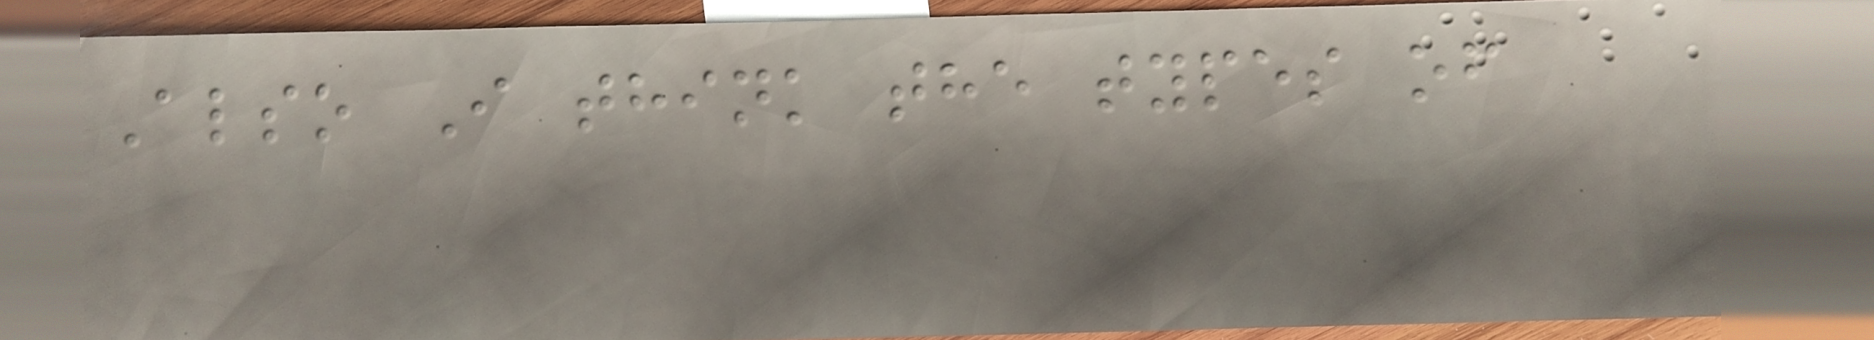Also I think the types of
